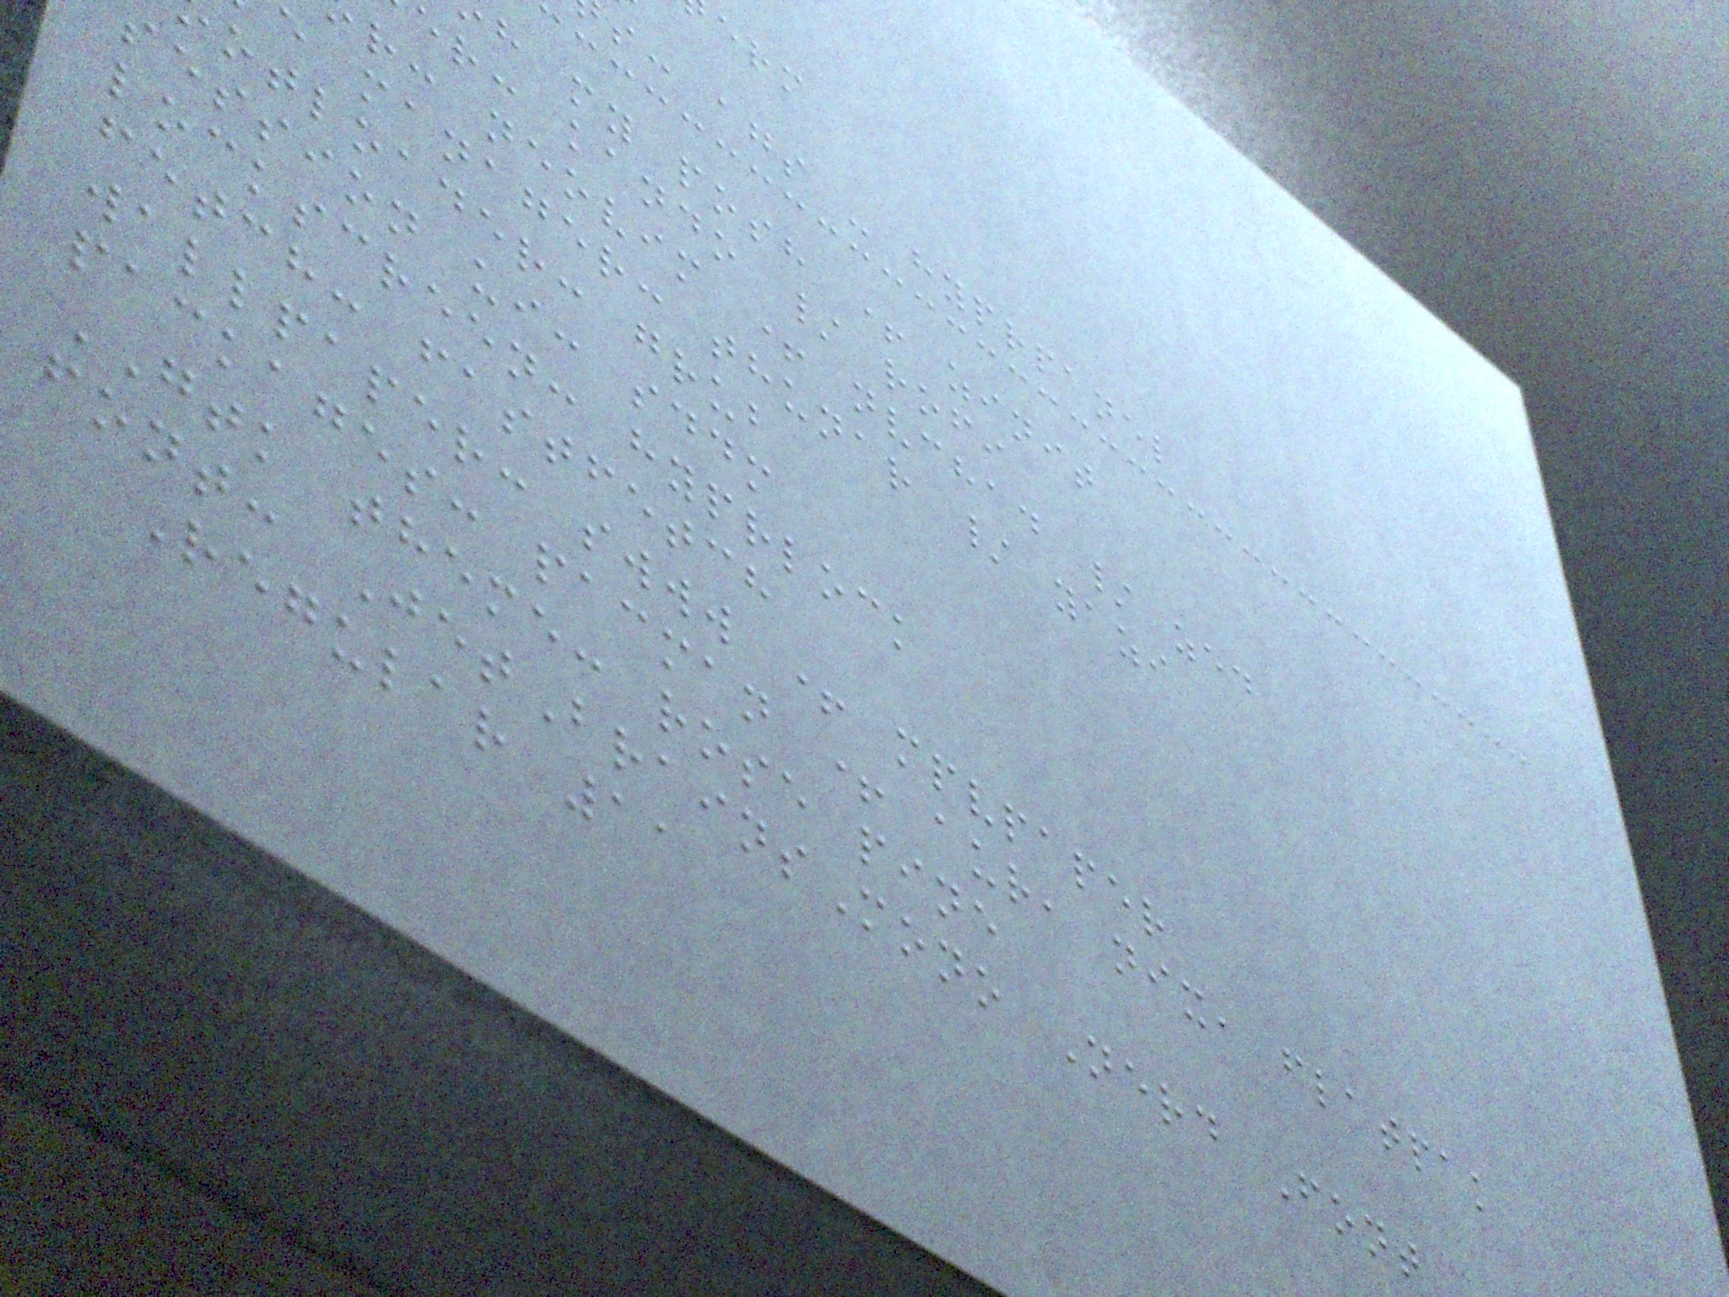s: ags - hyprpanel
h my posh + zinit
er: kando / rofi
r: neovim + nvchad / zed
e manager: thunar / yazi
otloader: grub
session ui: sddm
lockscreen: hyprlock
fetch: fastfetch
wallpaper: swww + mpvpaper
packages: pacman + aur, nix, flatpak
GTK theme: rose pine
font: JetBrainsMono Nerd Font
Regular 11
